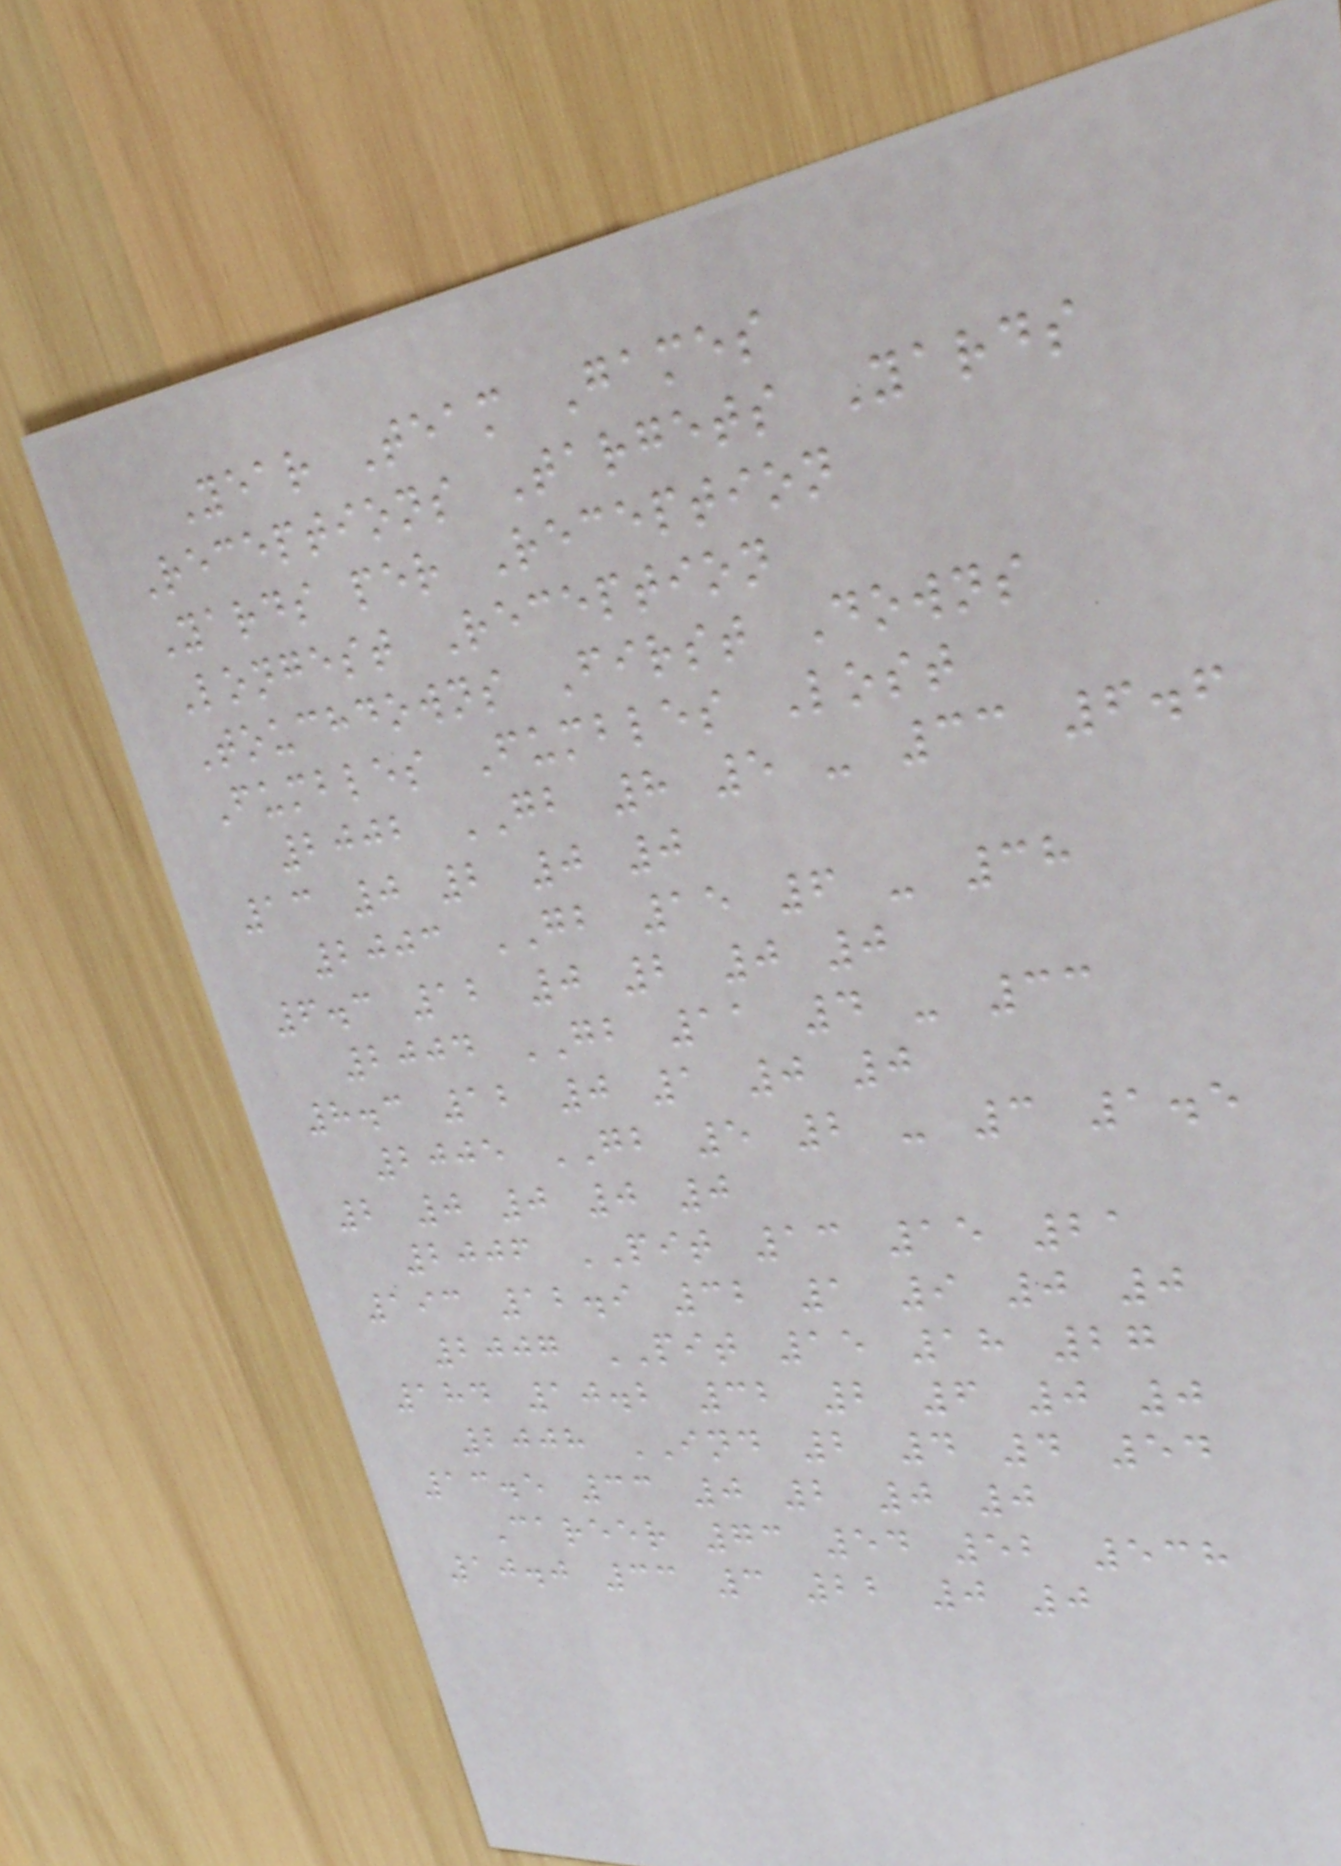Year Team Games
Receptions Targets Yards
Yards per Reception
Longest Reception
Touchdowns First Downs
Fumbles Fumbles Lost
2002 GB 8 5 - 33 6.6
13 0 2 0 0
2003 GB 15 6 - 38
6.3 12 0 2 0 0
2004 GB 11 4 - 33
8.3 12 0 1 0 0
2005 GB 5 2 - 3 1.5
2 0 0 0 0
2006 PIT 13 15 21
193 12.9 32 1 9 0 0
2007 PIT 15 18 27
184 10.2 32 2 6 0 0
2008 IND 2 4 4 54
13.5 33 0 2 0 0
Career 73 54 52 538
10.0 33 3 22 0 0
